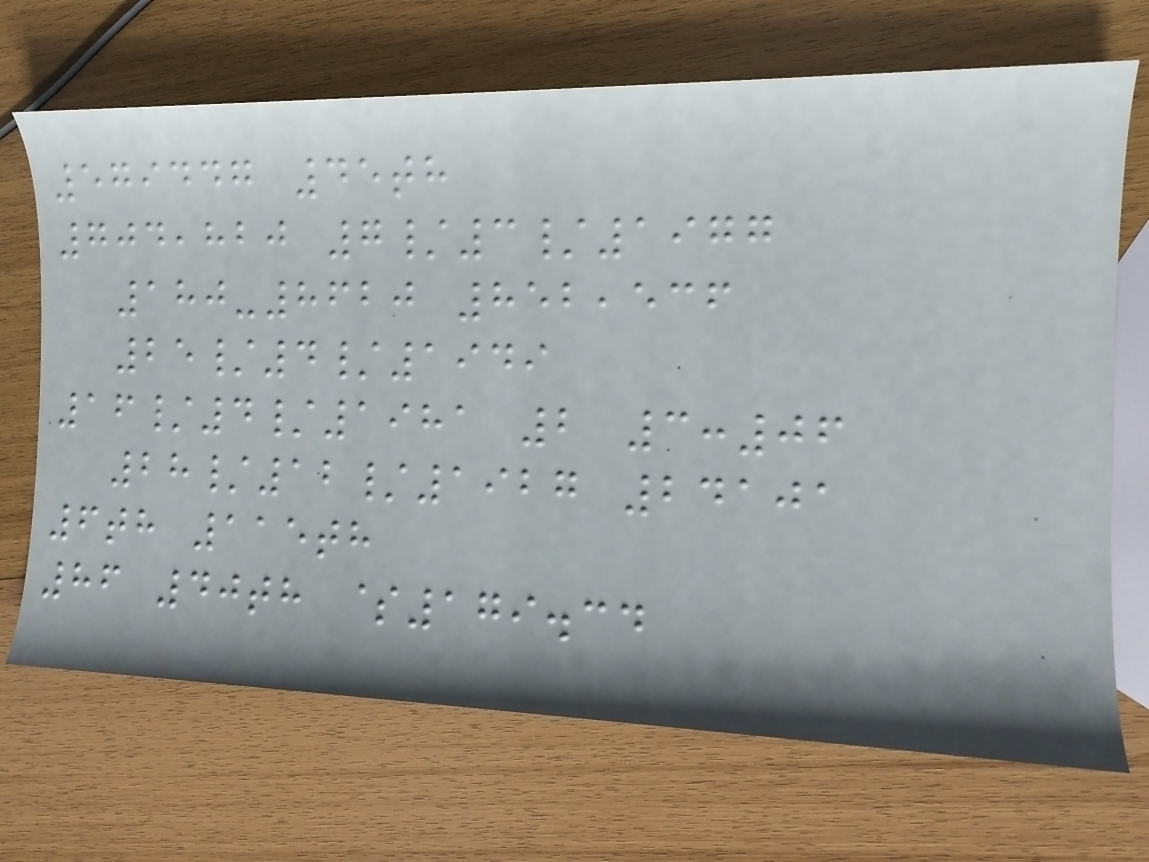579447 45th
704,820 7/3/1977
180-8620 852,536
25/4/1949
16/4/1981 2 3:06
28/12/1927 24101
6th 115th
86 40th $179.34
